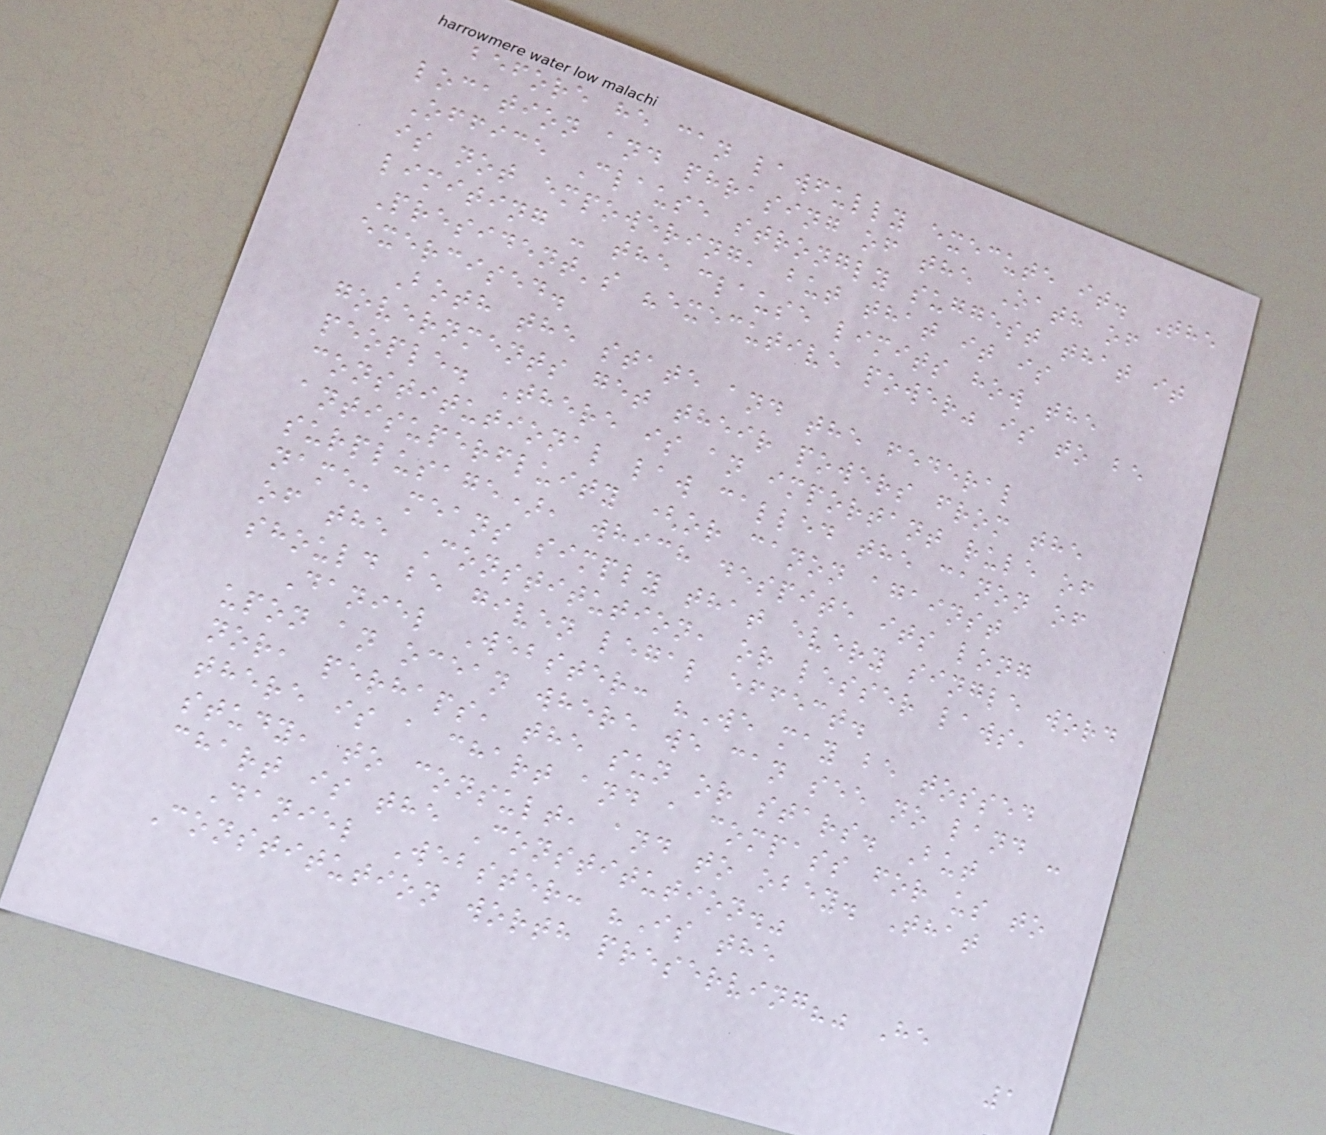before he can lawfully execute it. The
location and phrasing of the Oath of
Office Clause strongly suggest that it
is not empowering, but that it is
limiting - the clause limits how the
President's "executive power" is to be
exercised.
Both the state and the federal
governments get their powers from the
people. There is an important rule of
constitutional law called the canon of
antisuperfluity (or canon against
surplusage), which despite its long
name, means simply that every single word
of the Constitution, or lesser laws,
should be given legal effect.
Daniel Webster: "We may be tossed
upon an ocean where we can see no land -
nor, perhaps, the sun or stars. But
there is a chart and a compass for us to
study, to consult, and to obey. That
chart is the Constitution."
Daniel Webster: "Is the
Constitution worth preserving?" He
1
